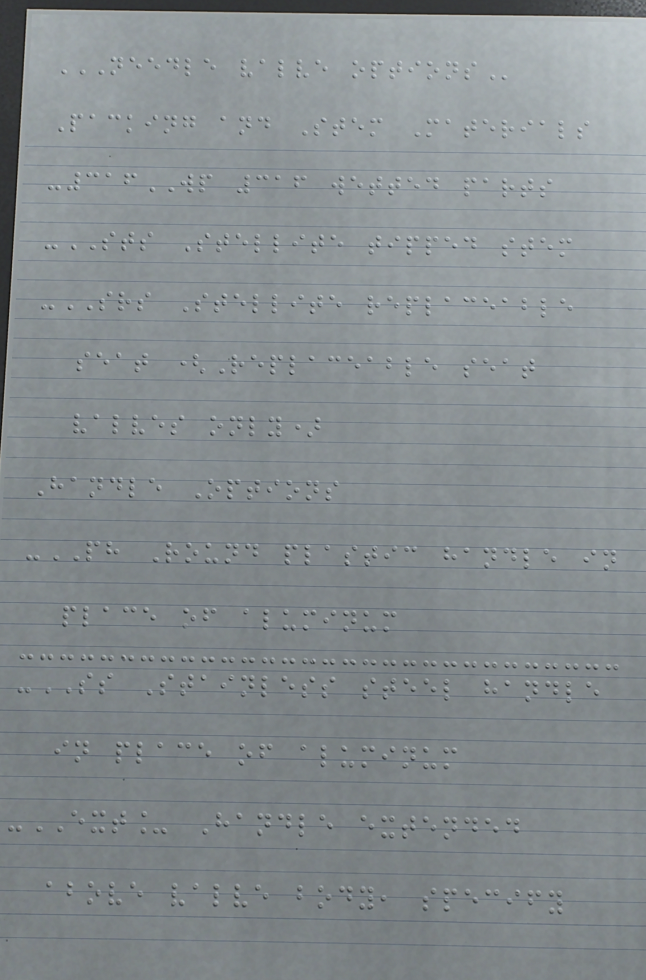NEEDLE VALVE OPTIONS
Packing and Stem Materials
-316WP 316 wetted parts
-STS Stellite tipped stem
-SRS Stellite replaceable
seat (Replaceable seat
valves only)
Handle Options
-PH Round plastic handle in
place of aluminum
-SS Stainless steel handle
in place of aluminum
-EXT_ Handle extended
above valve body, specify
